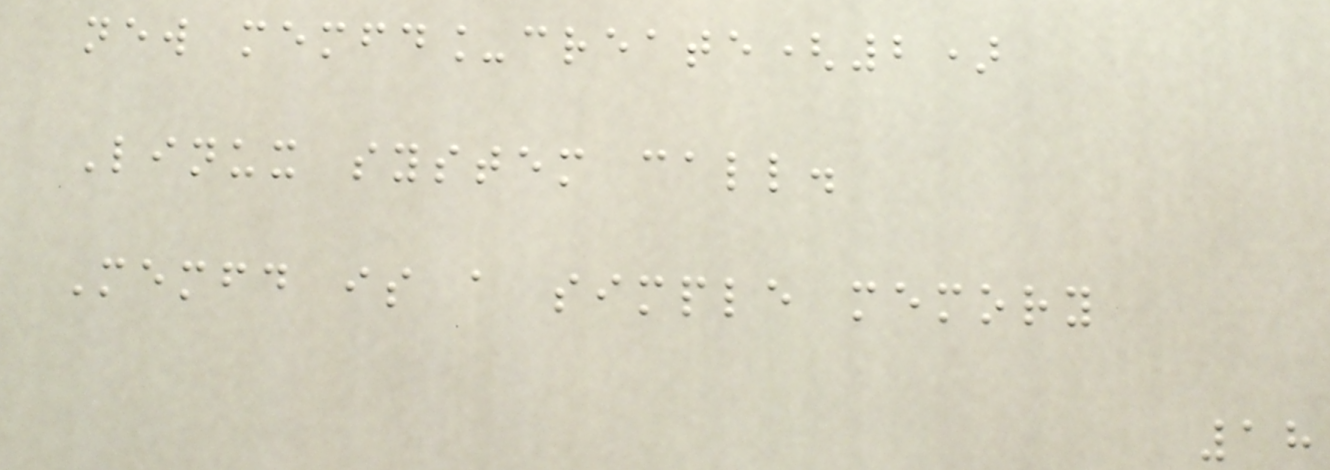new memfd_create(2)
Linux system call.
Memfd is a simple memory
18
